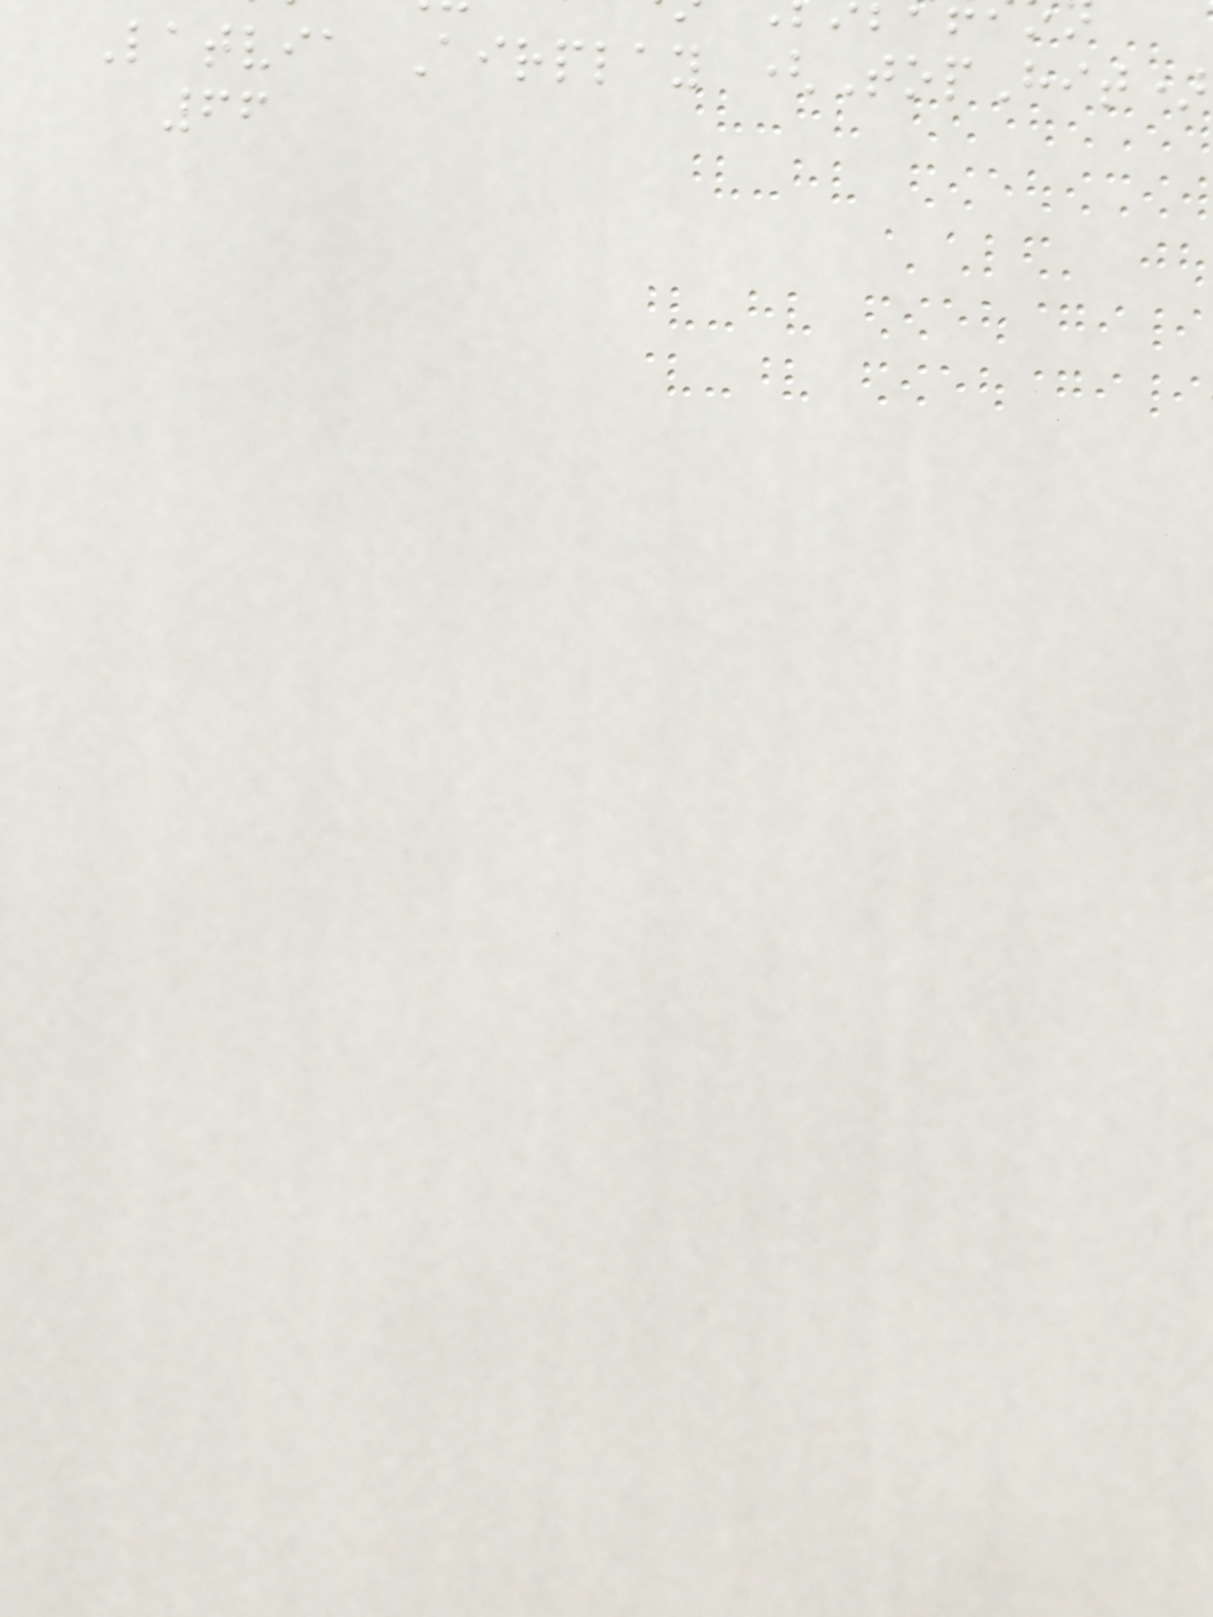Latvia Airplay (TopHit)
66
